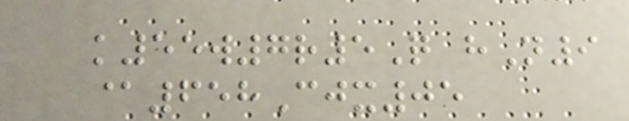k55w7r5Q hN9
@658Cjx05
